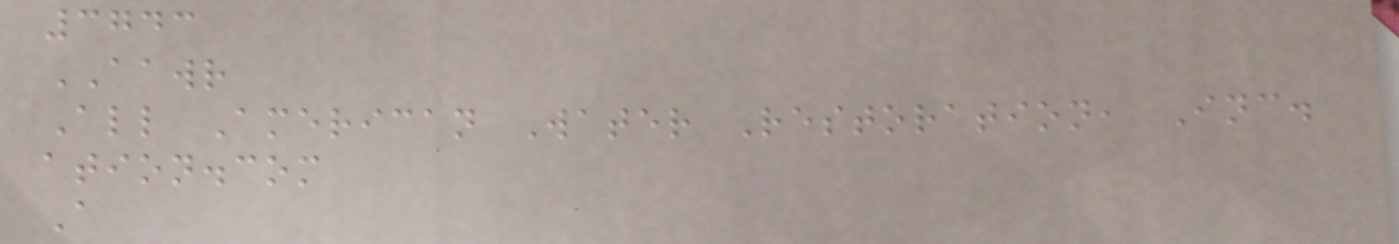3743
AAWR
All American Water Restoration, Inc.
ation.com
A
